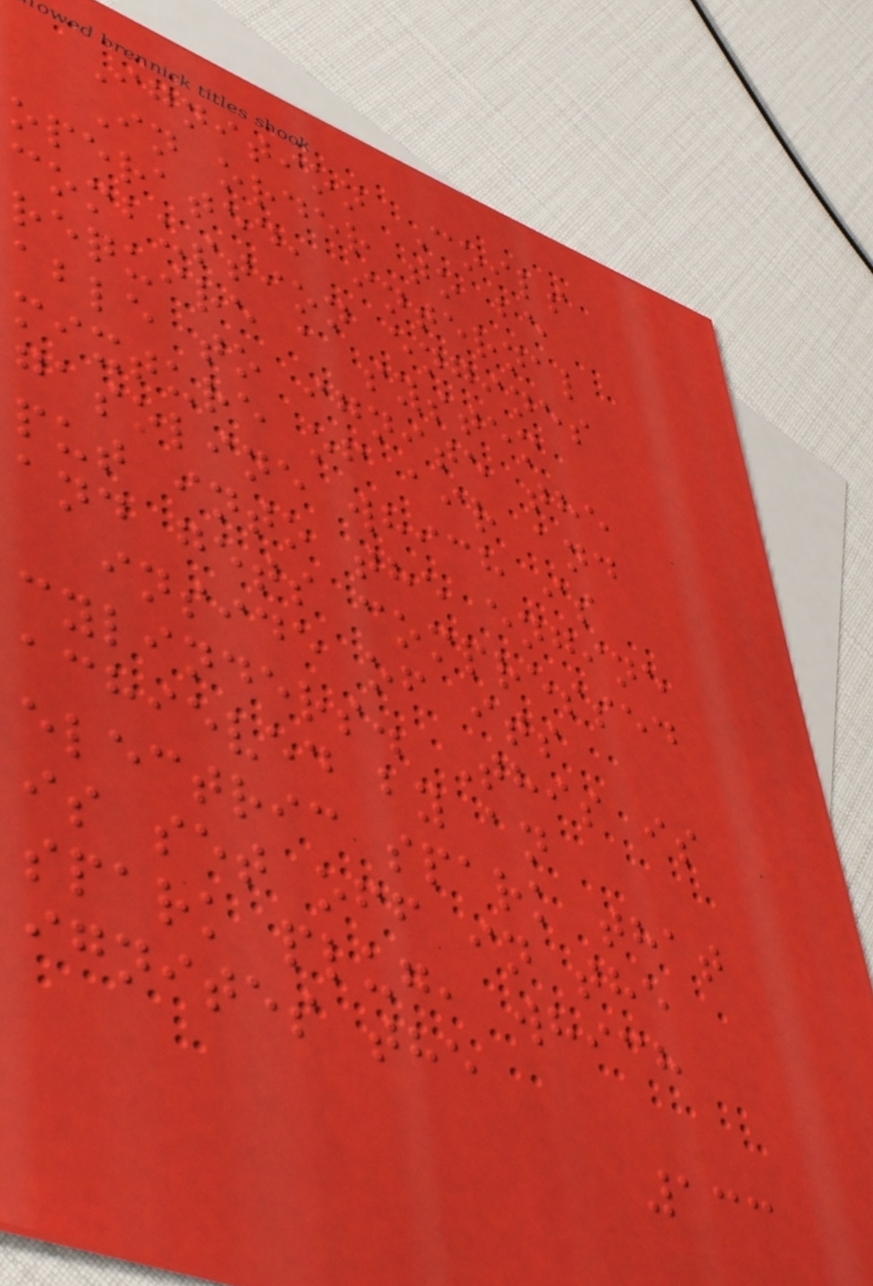Ignition Coils
In order to be
operated, internal
combustion engines
require a system
able to ignite the
mixture of air and
gasoline which is
put into the engine
and gets compressed
inside of its
cylinders. This is
achieved by an
electric spark that
is set off in the
spark plug, which
ignites the
133
